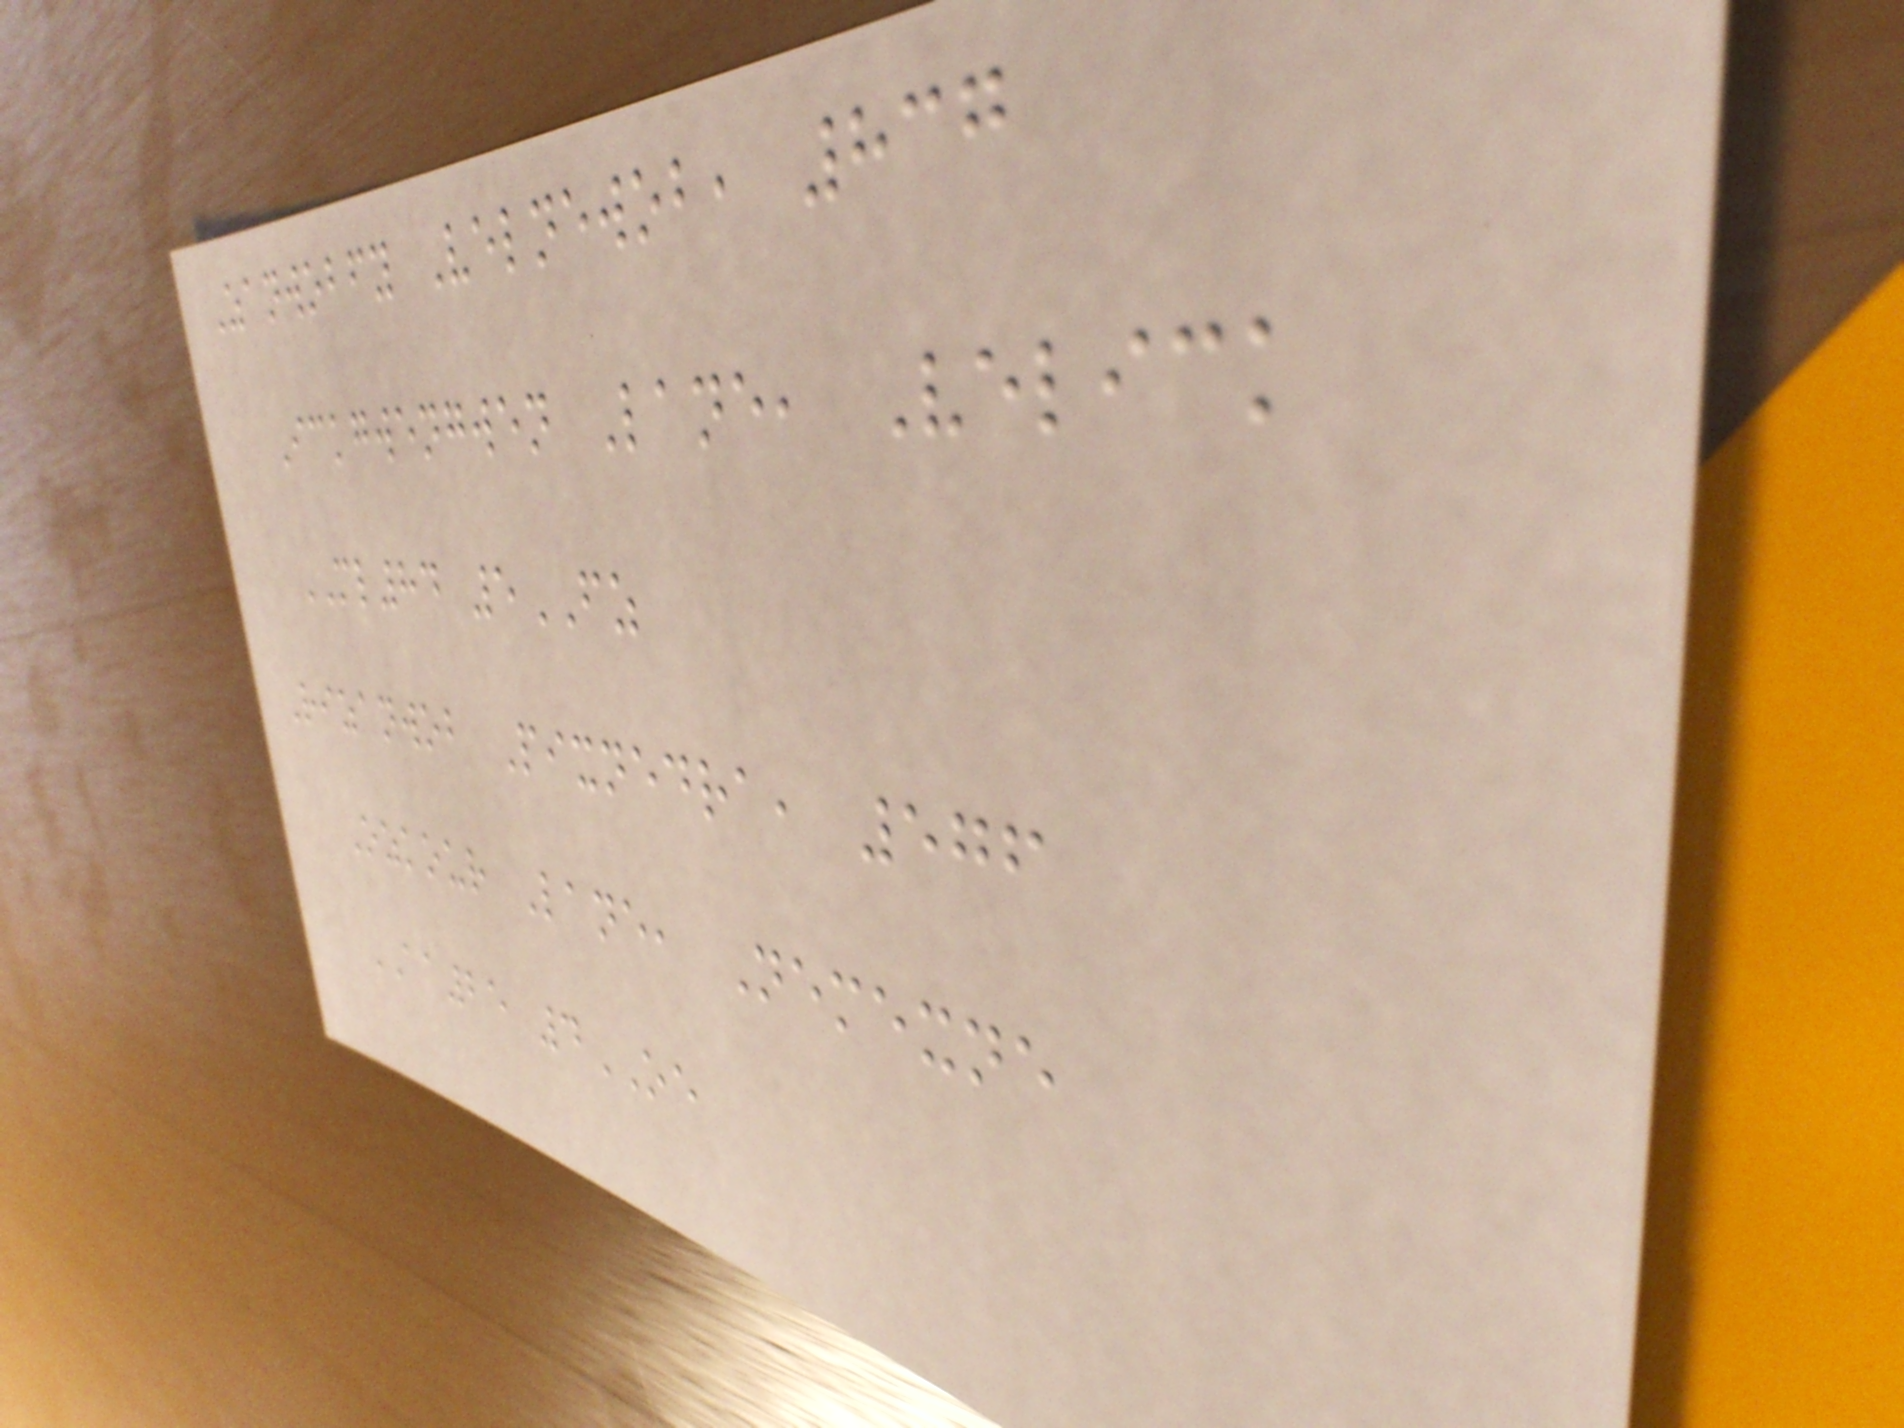Zanwobfy Velnewob, 837
Ickgwengwen Lane, Velick
ML84 5FZ
Rizanwob Pixnedra, 576
Ozkour Lane, Nemexne
AA25 4OE
